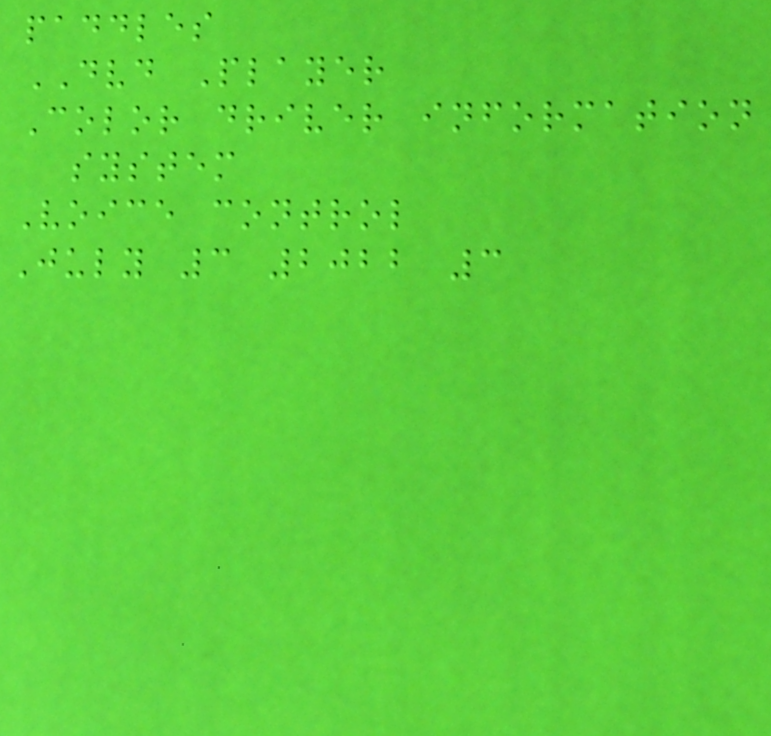paddles
DVD Player
Color driver information
system
Voice control
July 3 2022 3
